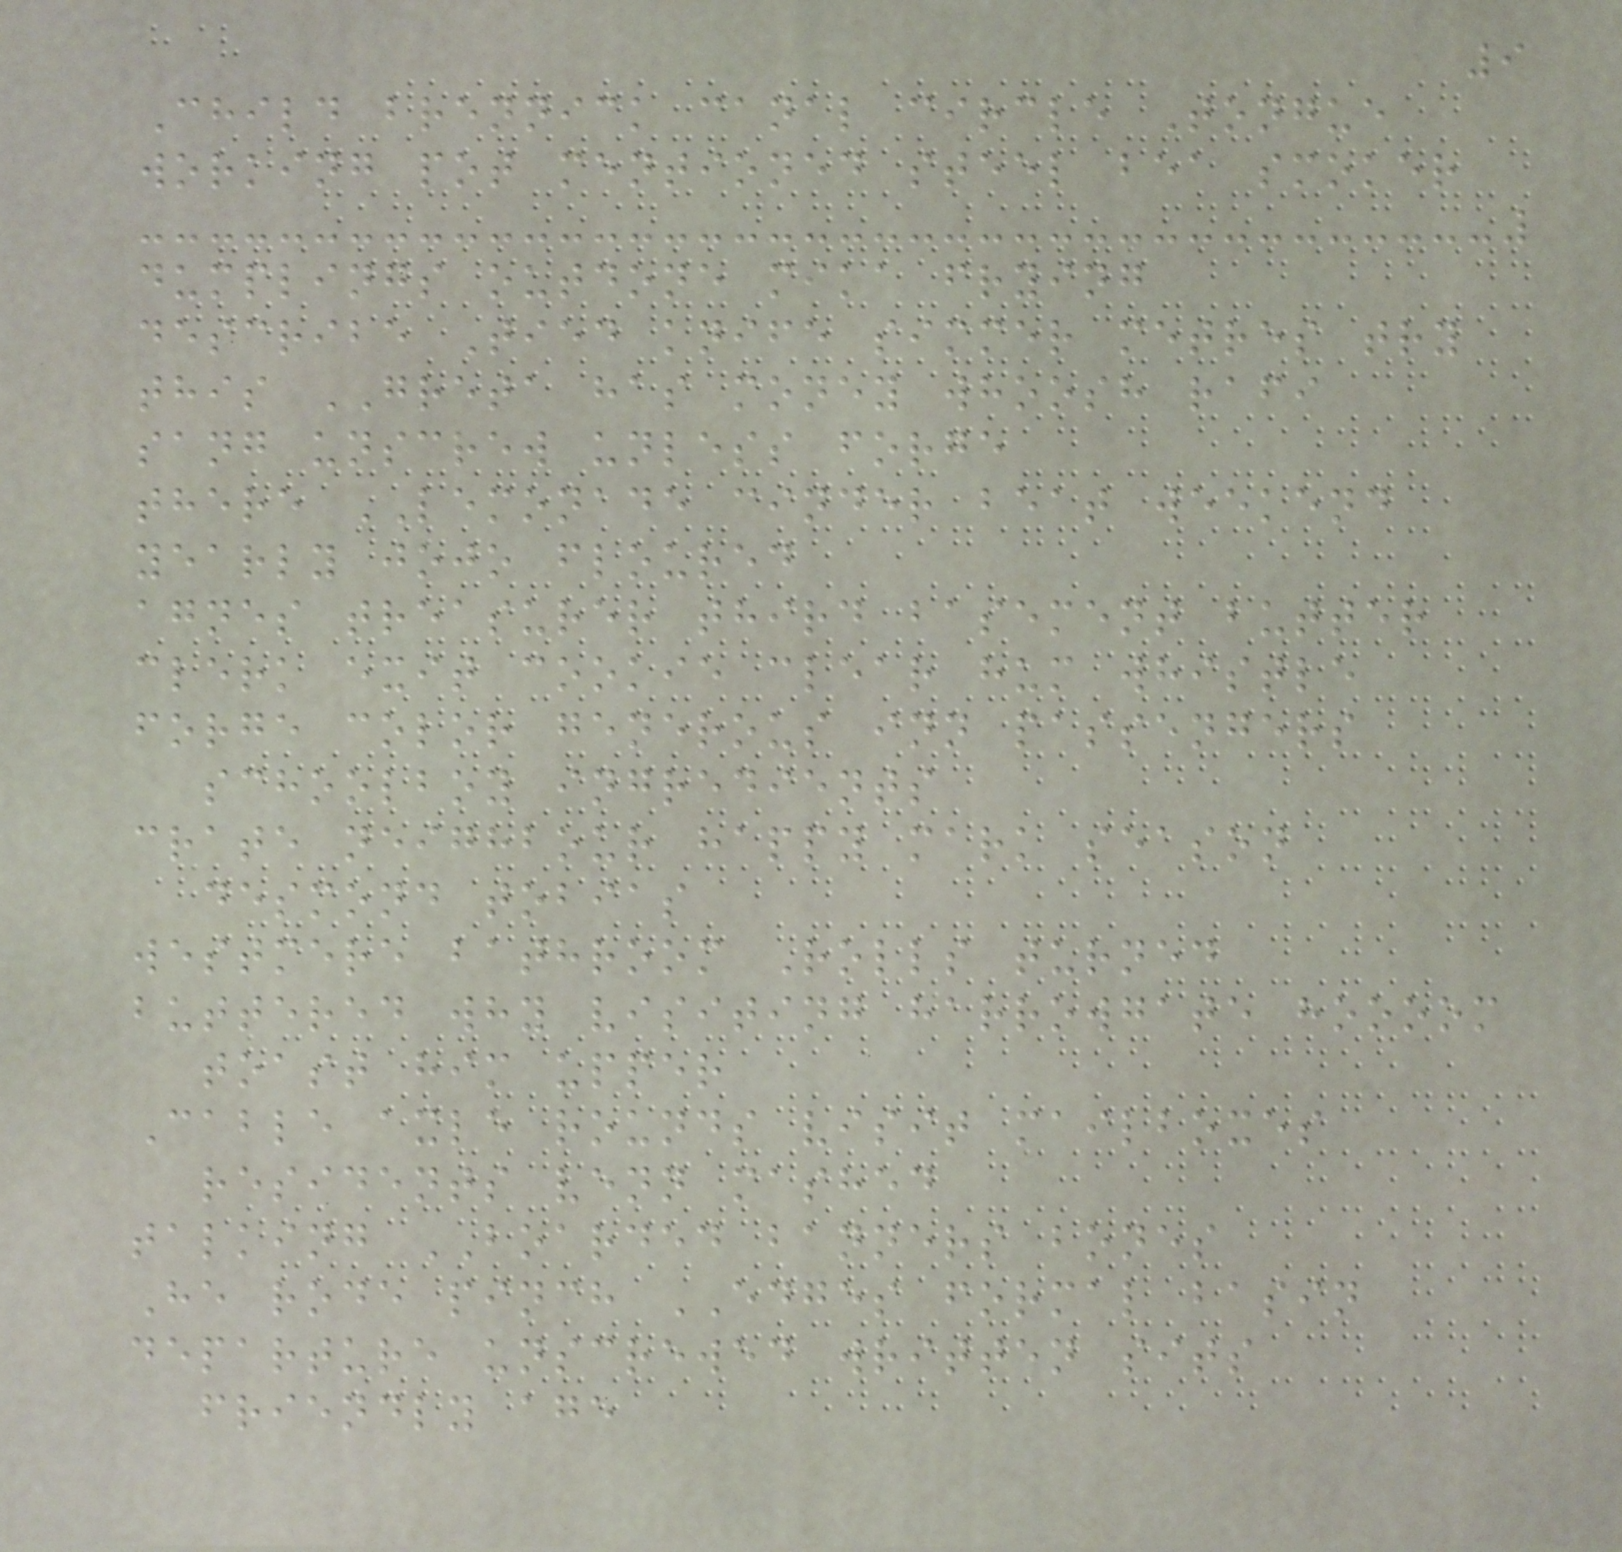9
Child brennick canal circle Tongue
working pot mentioned steel bea smoker
dumplings outdone mika frying
describe Tied knife simmer metres try
this GRETA has money whoosh rafi
sang unscrew unless forge
there LEMONADE cinder beat weekend
yearly jojo floured
agnes treasurer third basement butter
clerk exit cookie clear hum whistle
forge color generous inn passengers
schoolboy ingredients
crate neighbour happy mark season
desmond tobias
westmere bathroom Rolls turned
buttered why visiting harrowgate hoooom
toast him upper
Cable axle rounds visit mailboxes
residents venn mashed
talking BOARDED banners bones
He rode pinch EDGES formal basin
departure unscrewed written sits
friendly age
